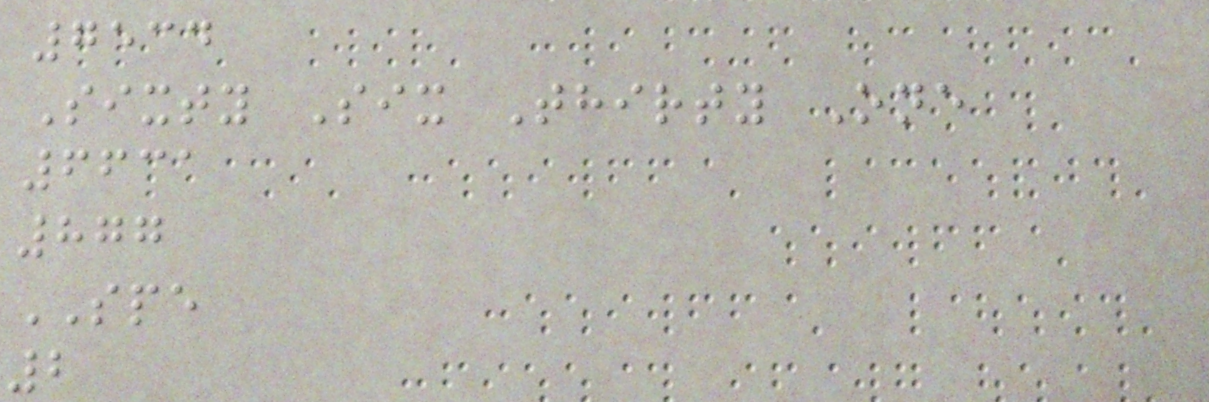7534
Sixty Six Thirty One
6631
877
SPE
2
